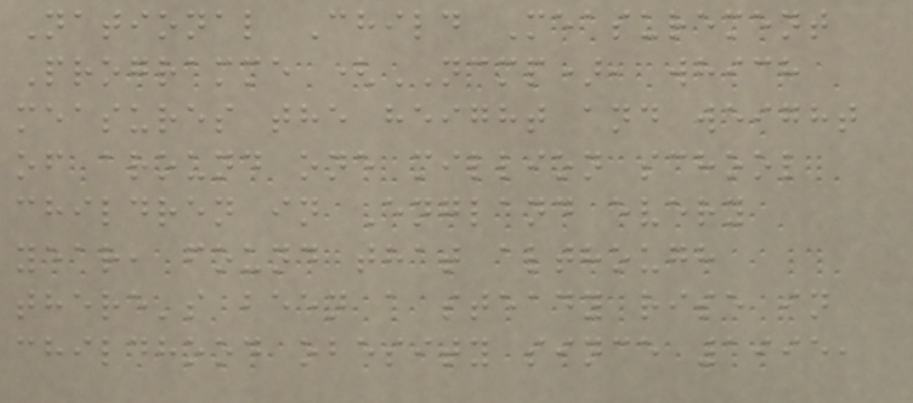National Child Measurement
Programme (NCMP), which
measures the height and weight
of around one million school
children in England every
year, found that although
there's been a steady rise in
childhood obesity since 1995,
